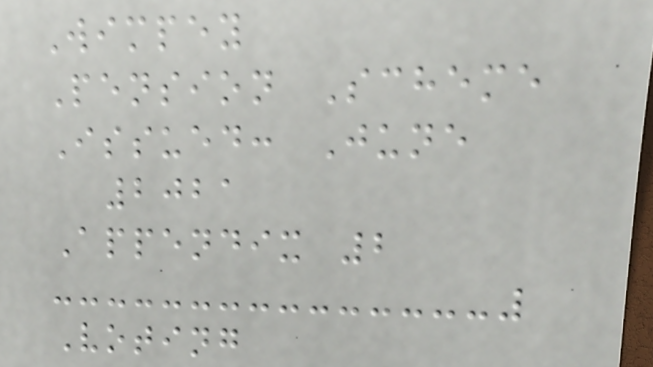Wimpey
Pension Scheme
Issued: June
2021
Appendix 2
Voting
